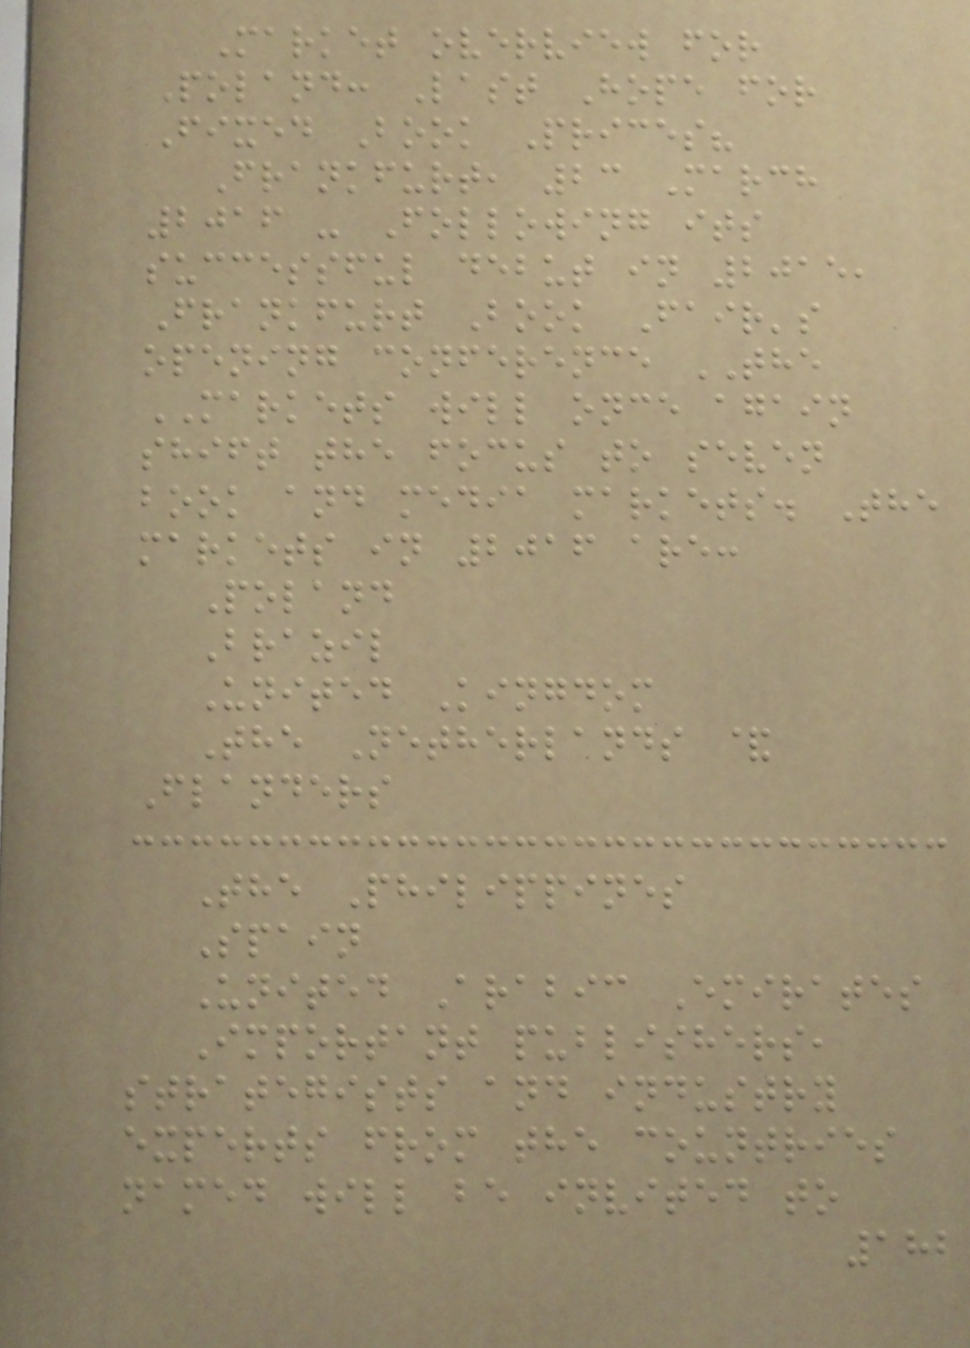Market overview for
Poland: Last Hope for
Fixed Book Prices?
Frankfurt, 23 March
2016 - Following its
successful debut in 2015,
Frankfurt Book Fair's
opening conference THE
MARKETS will once again
shift the focus to seven
book and media markets. The
markets in 2016 are:
Poland
Brazil
United Kingdom
The Netherlands &
Flanders
The Philippines
Spain
United Arabic Emirates
Important publishers,
strategists and industry
experts from the countries
named will be invited to
182
